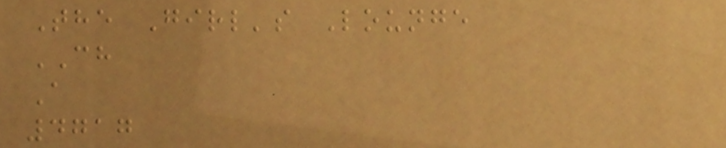The Girl's Lounge
CH
A
4717
